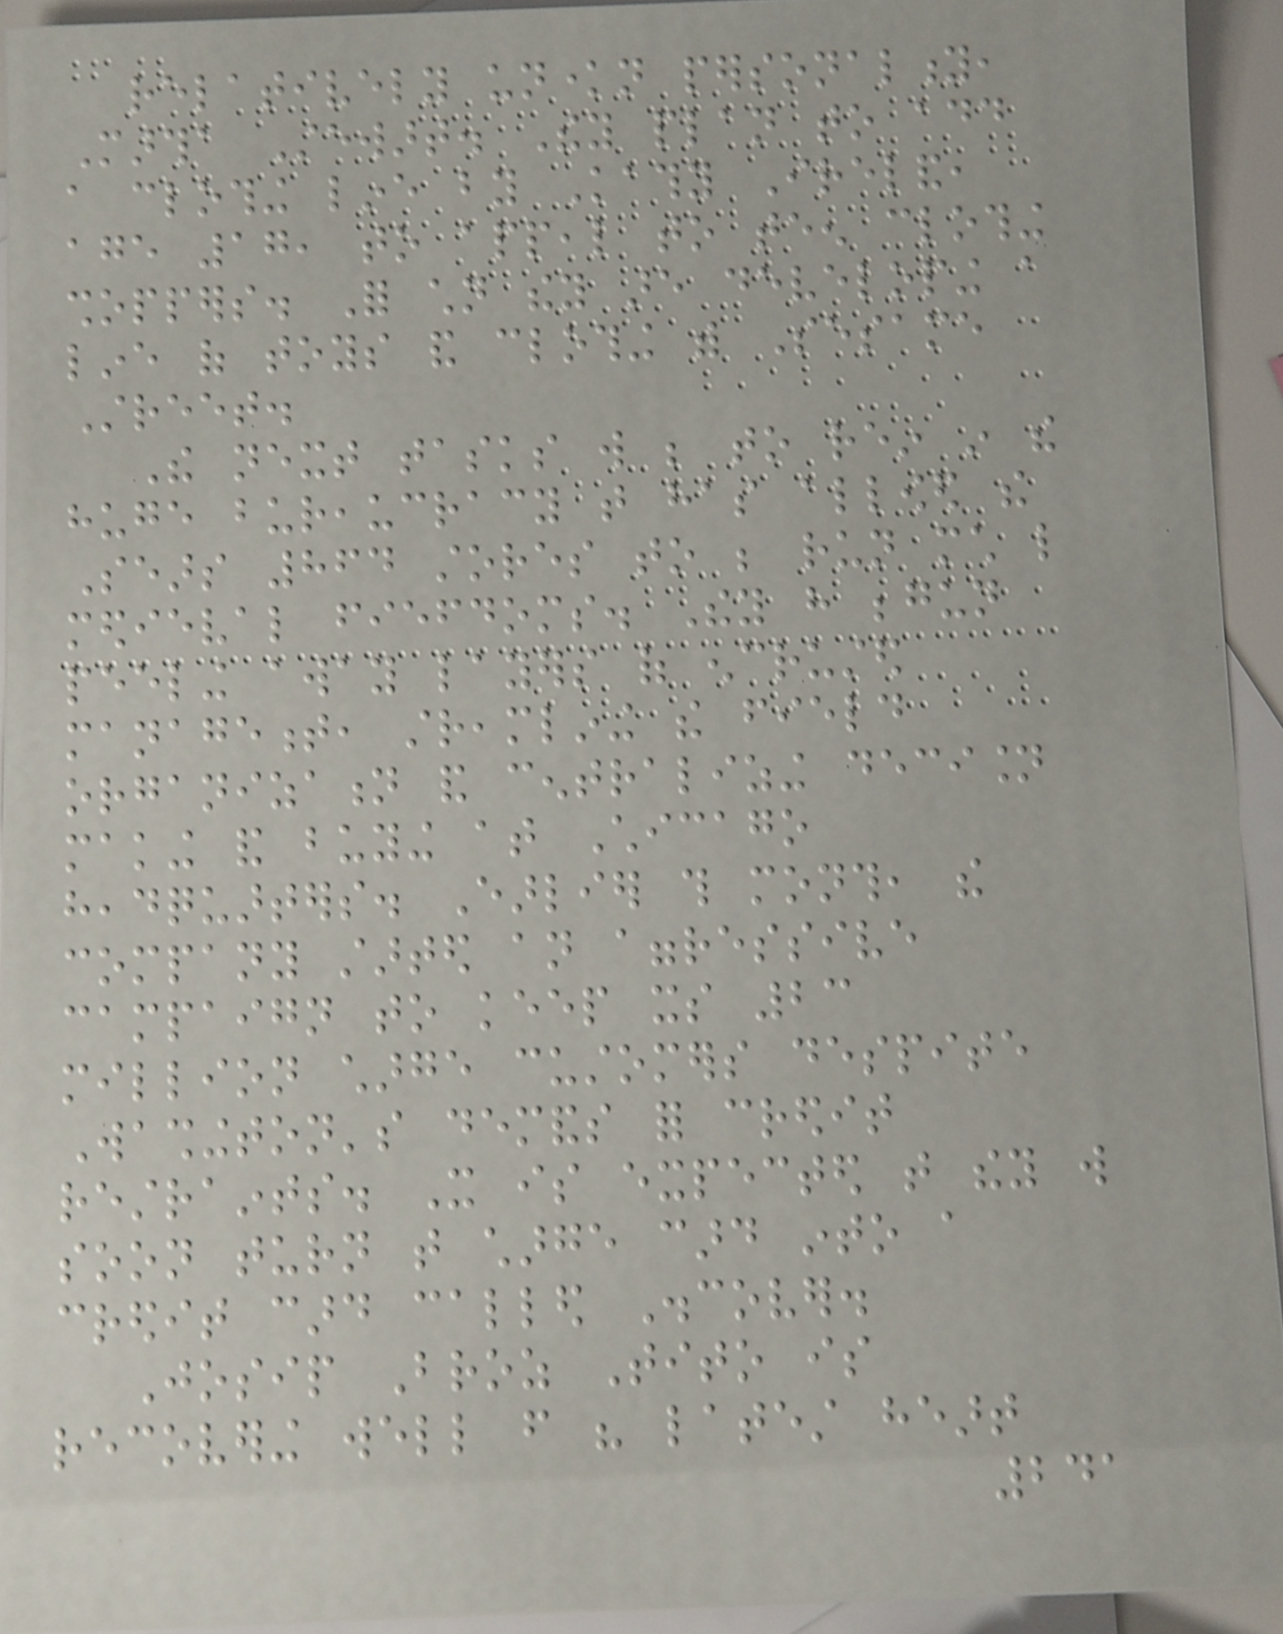relatively unknown personality,
Martha Stewart. They plan to add
a clothing line by Kathy Ireland,
age 17, to appeal to teen clothing
shoppers. For children they are developing a
line of toys and clothing with Sesame
Street.
The next tasks will be to rein in the
huge bureaucracy that has allowed the
Sears 864 stores to be run much like
medieval fiefdoms. They have begun
peeling away layers of encrusted
management, streamlining the field
organization and centralizing decision
making and buying at Chicago
headquarters. Earlier this month, the
company started an aggressive
campaign to keep its 23
million charge customers despite
Washington's demands for credit
restraints. It is expected that they will
soon turn that charge card into a
credit card called Discover.
Josip Broz Tito is
recovering well from his latest heart
241
